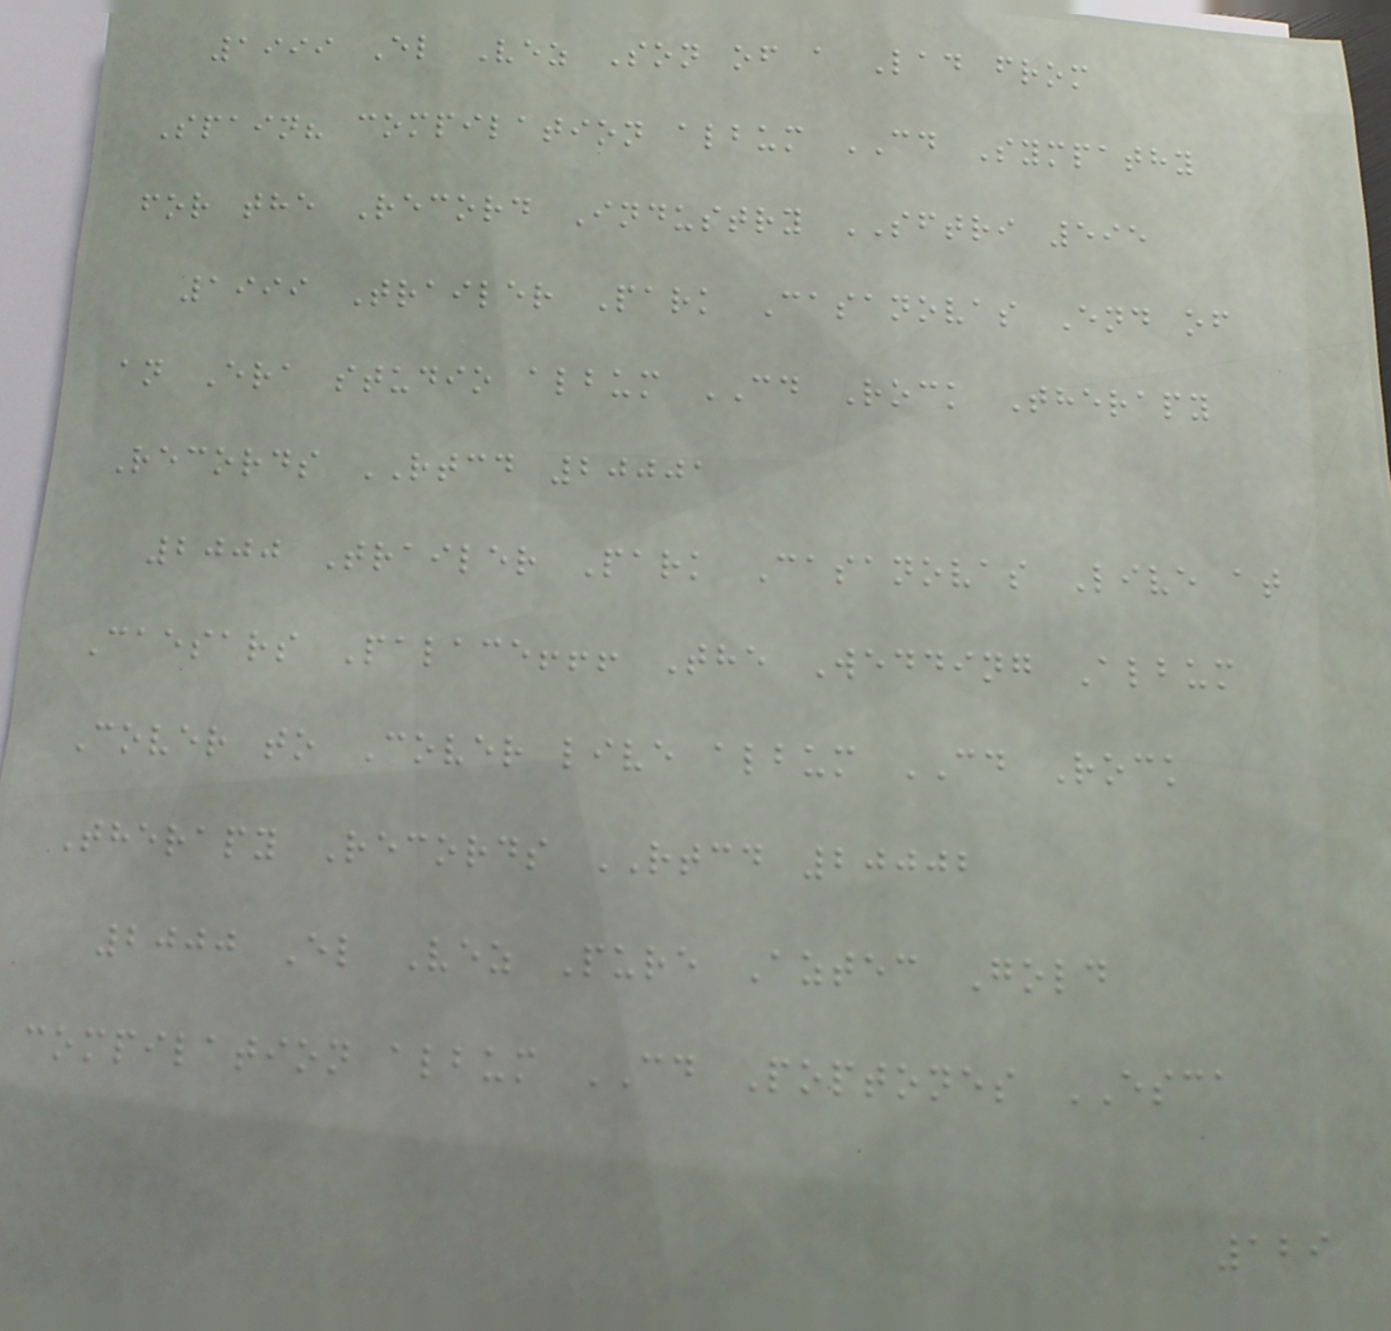1999 El Vez Son of a Lad from
Spain? compilation album CD Sympathy
for the Record Industry SFTRI 595
1999 Trailer Park Casanovas End of
an Era studio album CD Rock Therapy
Records RTCD 20001
2000 Trailer Park Casanovas Live at
Caesars Palace!!! The Wedding Album
Cover to Cover live album CD Rock
Therapy Records RTCD 20002
2000 El Vez Pure Aztec Gold
compilation album CD Poptones ESCA
129
